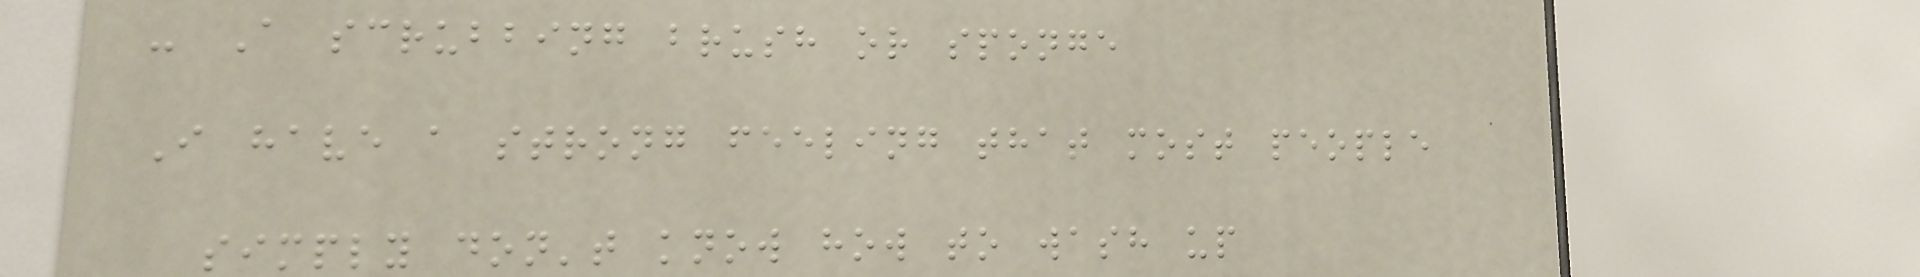- A scrubbing brush or sponge
I have a strong feeling that most people
simply don't know how to wash up
